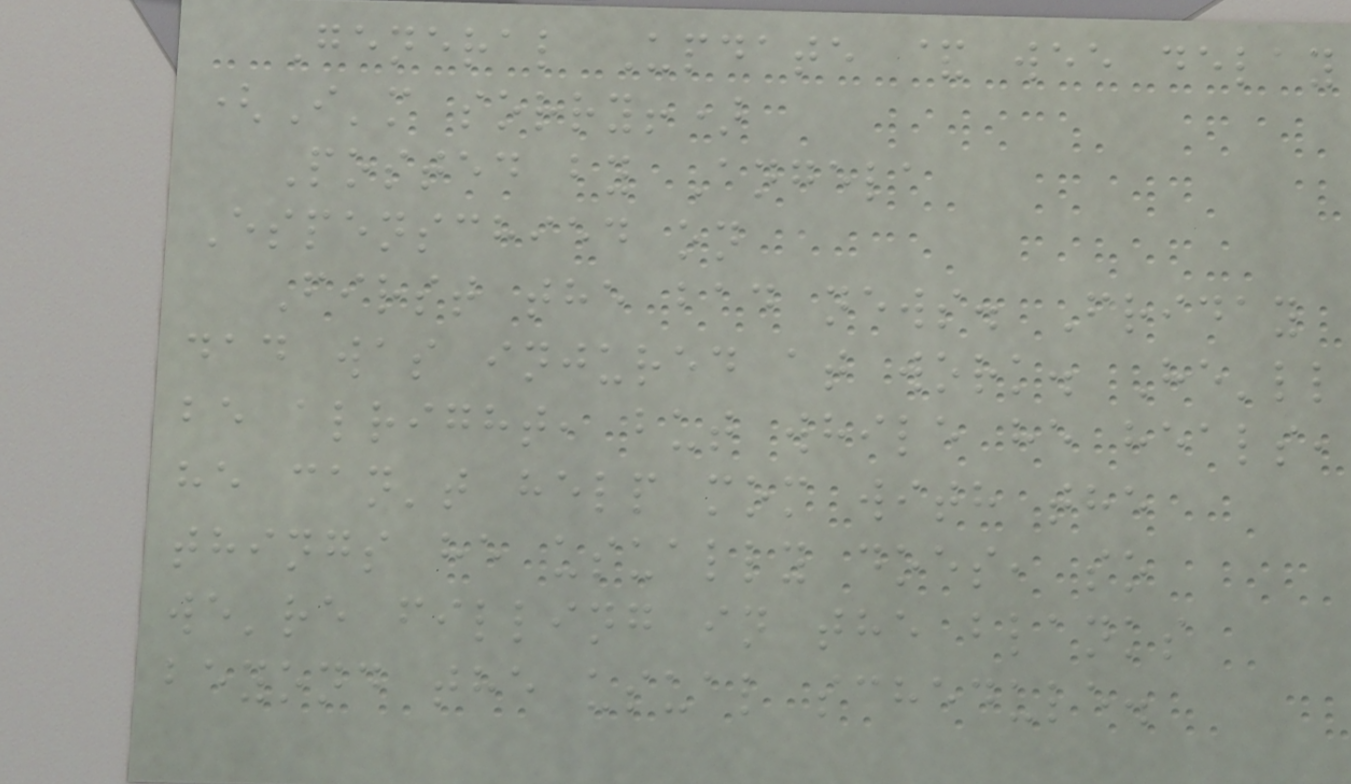General Update & wee delay
(I'm sorry!)
Posted by Angela
Espenschied on
First the bad news. Friday
dad was injured at work. He'll
be alright, but while he heals,
he can't help mom with the
things he usually does, so
we're filling in the blanks
beyond the usual schedule.
